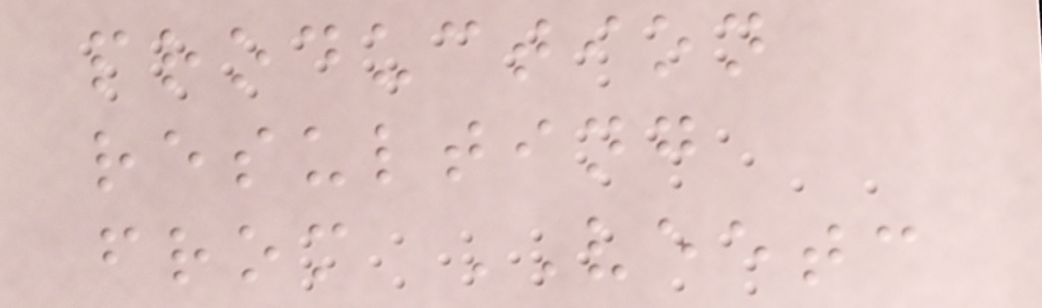production
resulting
from VEETC
